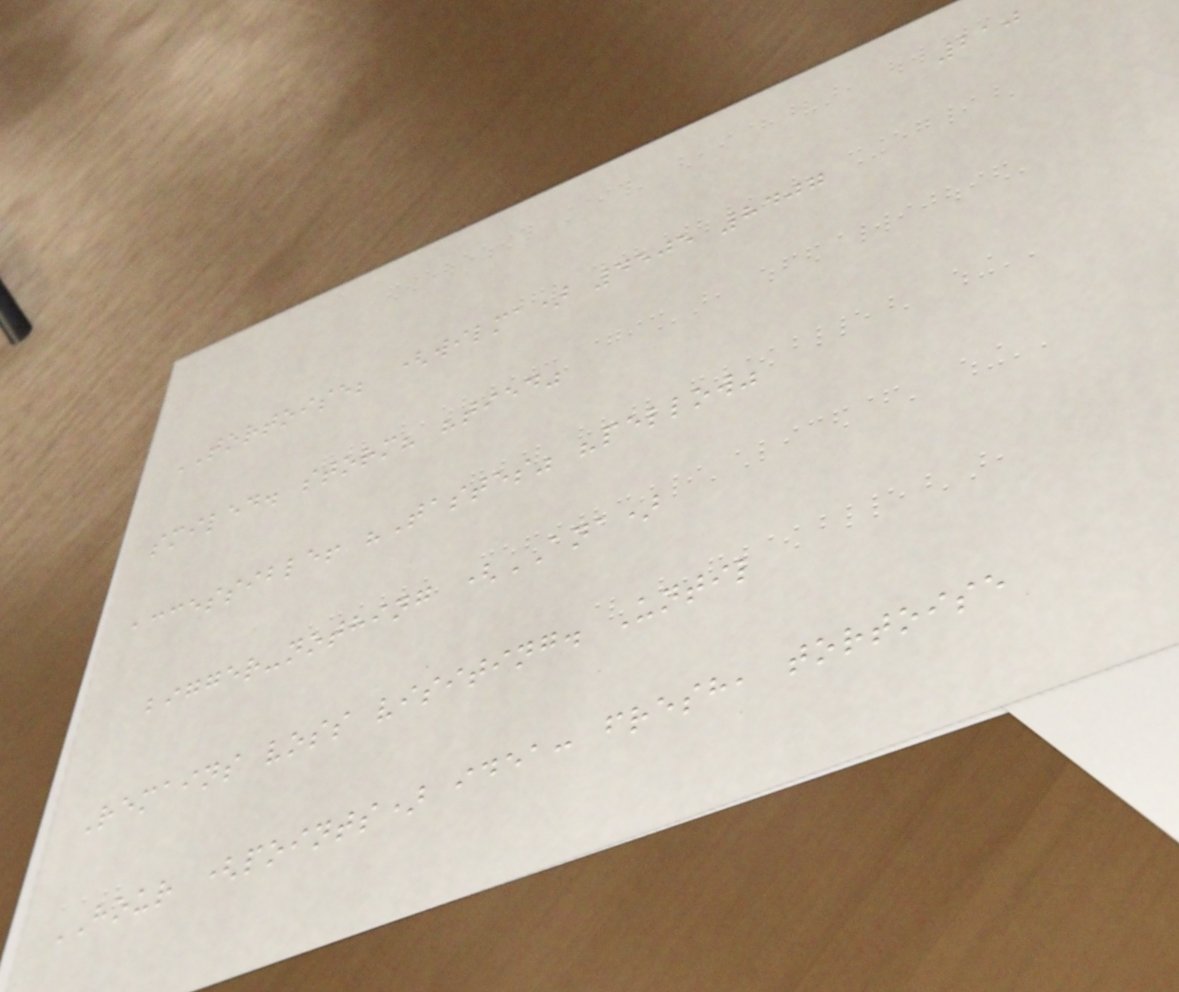210
TORTOISE; (wilma) 4505 8407
smiled. storm? "tied"
accessible! "Tastes" "pellow"
bigger-nothing (ANA)
Remains voss visiting. Until
HOUR (points) idea: fresh, tortoise
